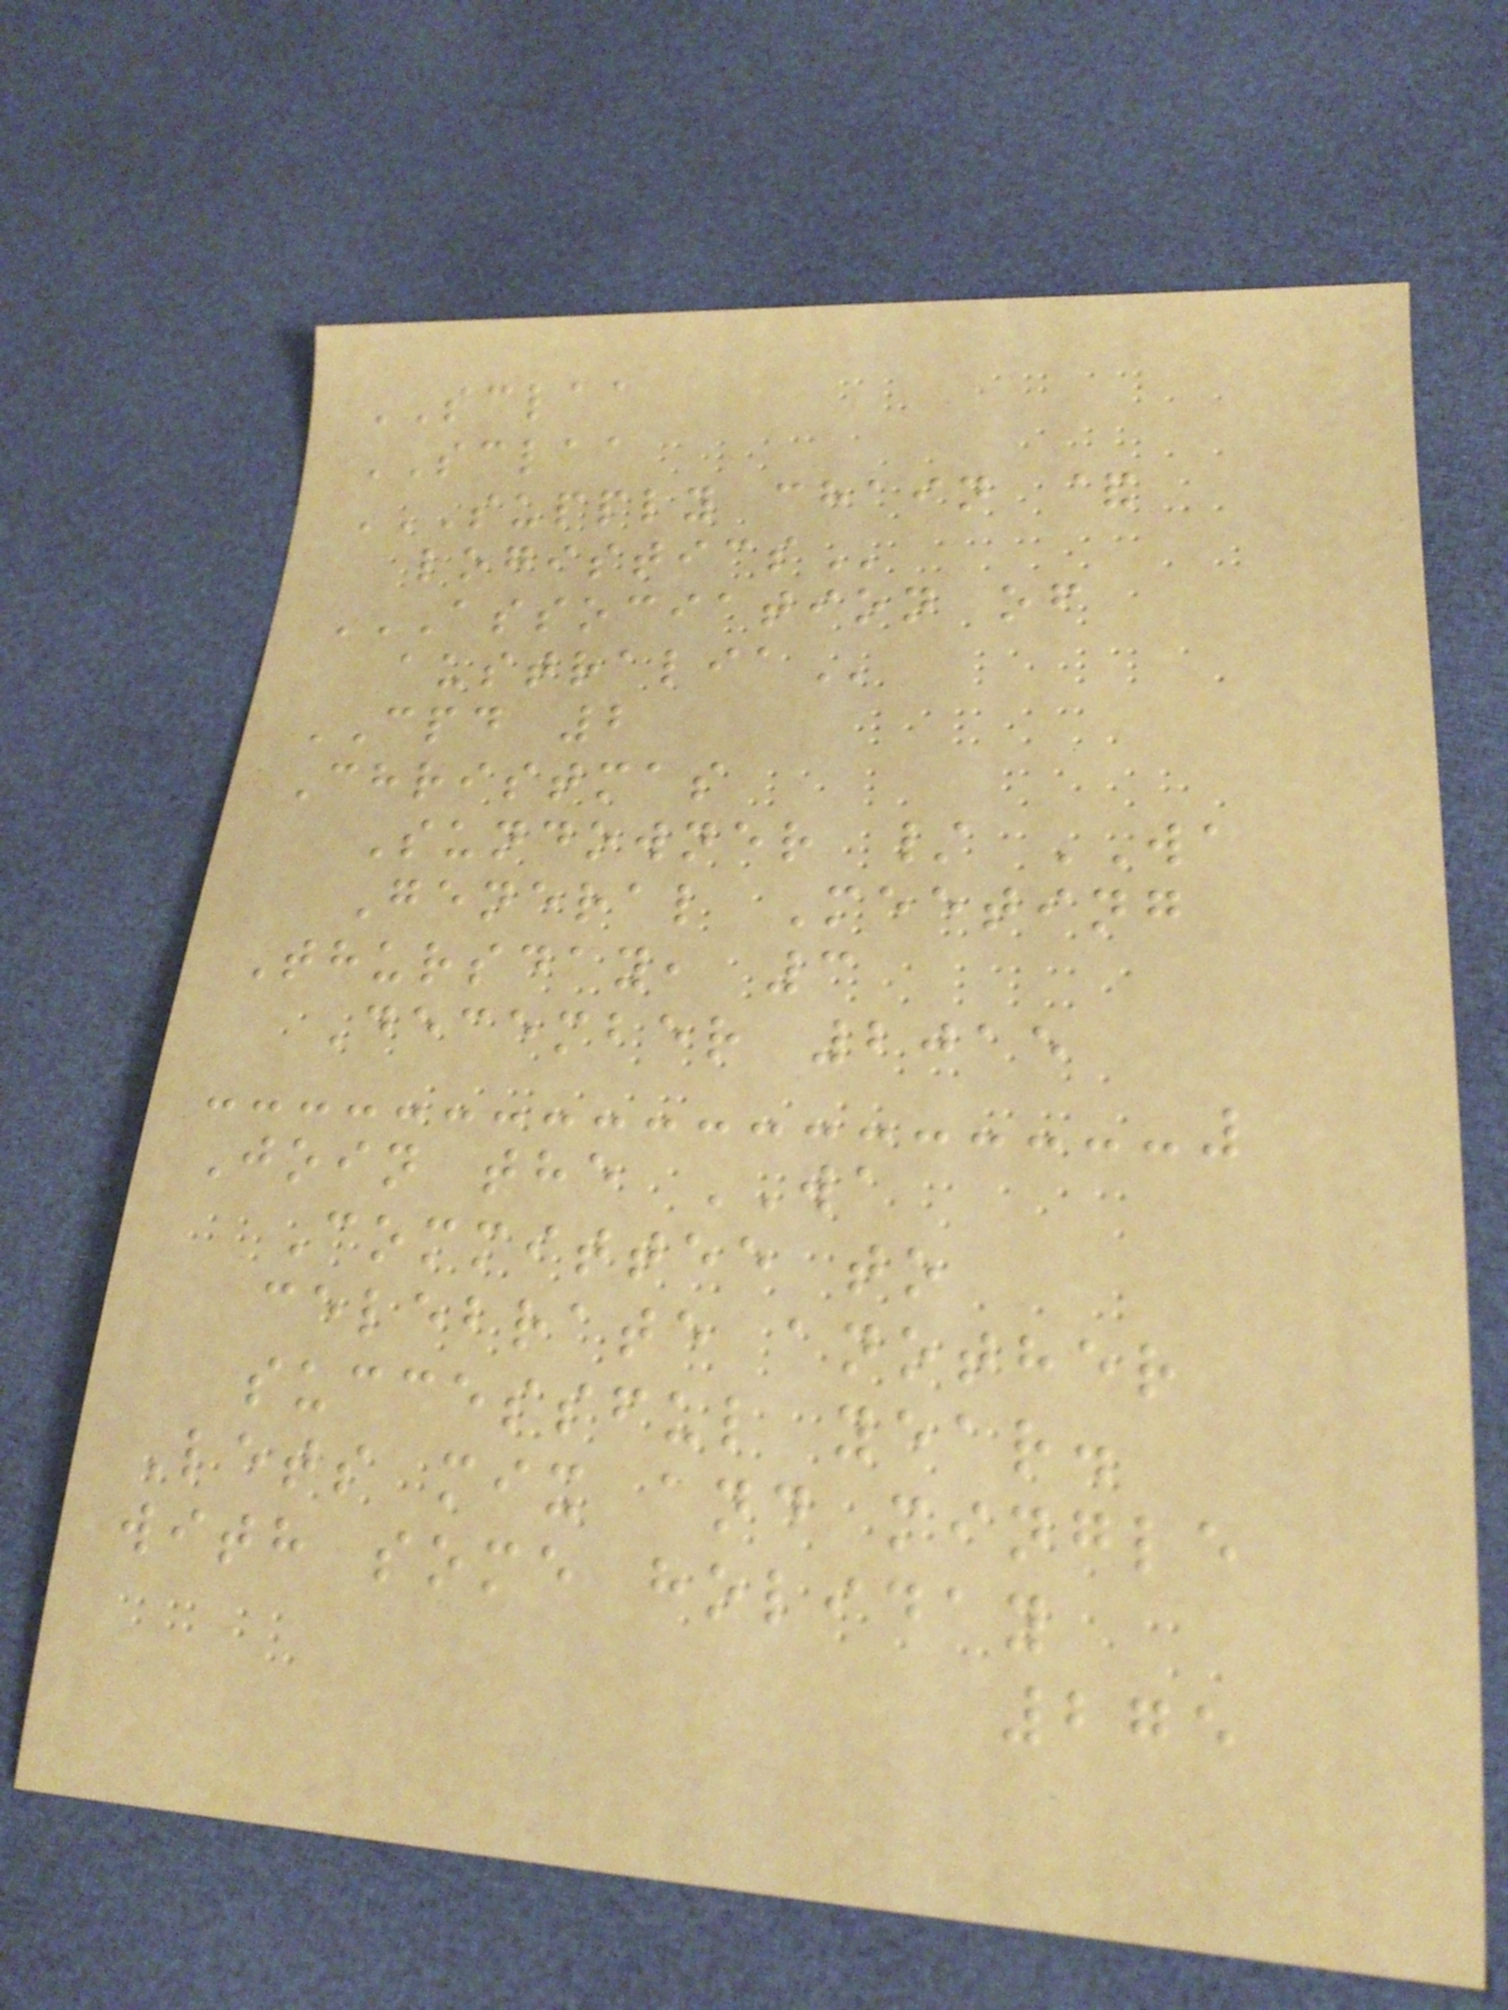SCLAA
SCLAA
SUPPLY CHAIN &
LOGISTICS
ASSOCIATION OF
AUSTRALIA
CPD 2
Christmas
Sundowner / WA
General Meeting
Thursday, 3
December 2015
Join the WA
Committee to
celebrate another
successful year.
Lets mix and mingle
with some holiday
275
